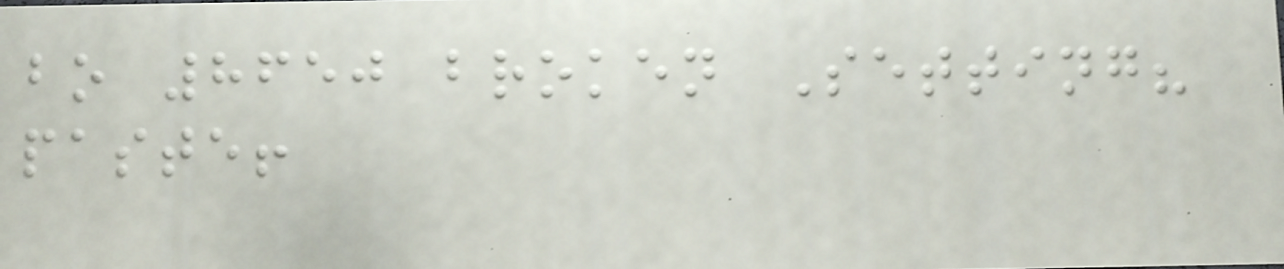bo 8650 broken Setting?
paste!
